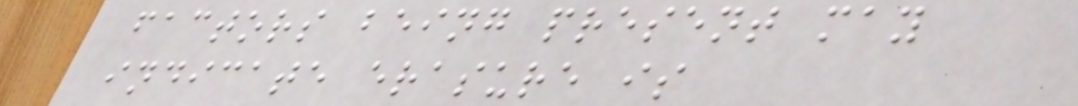factors being present may
indicate erasure is
